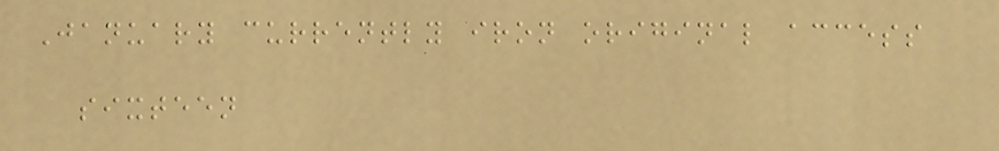January currently iron original access
sixteen
